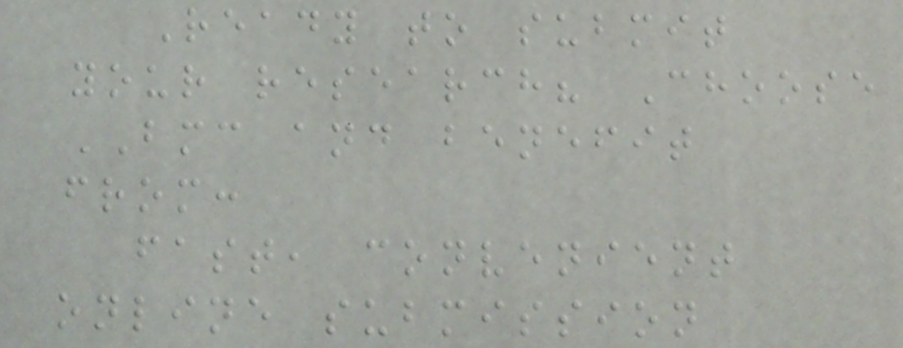Ready to submit
your research? Choose
BMC and benefit
from:
fast, convenient
online submission
